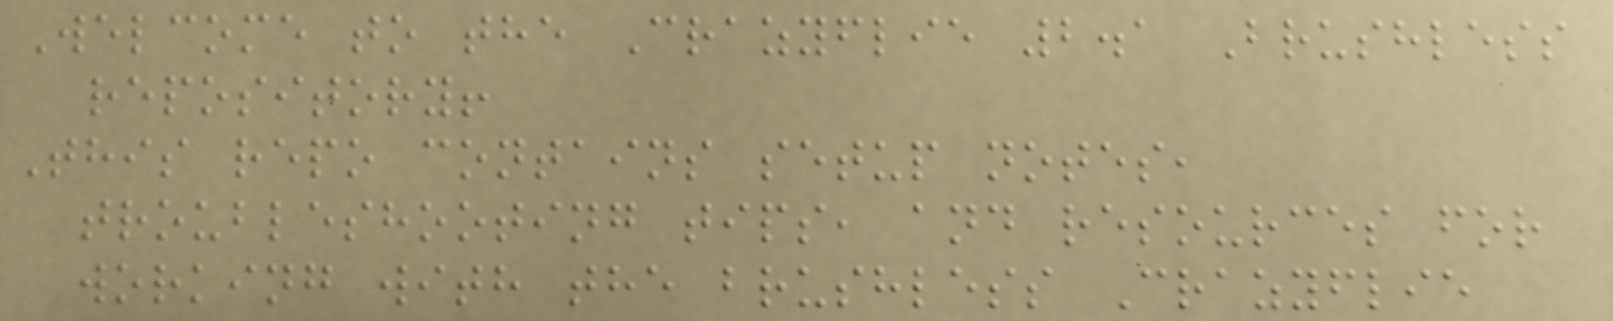Welcome to the Crazyflie 2.1 Brushless
repository!
This repo contains setup notes,
troubleshooting tips, and resources for
working with the brushless Crazyflie
